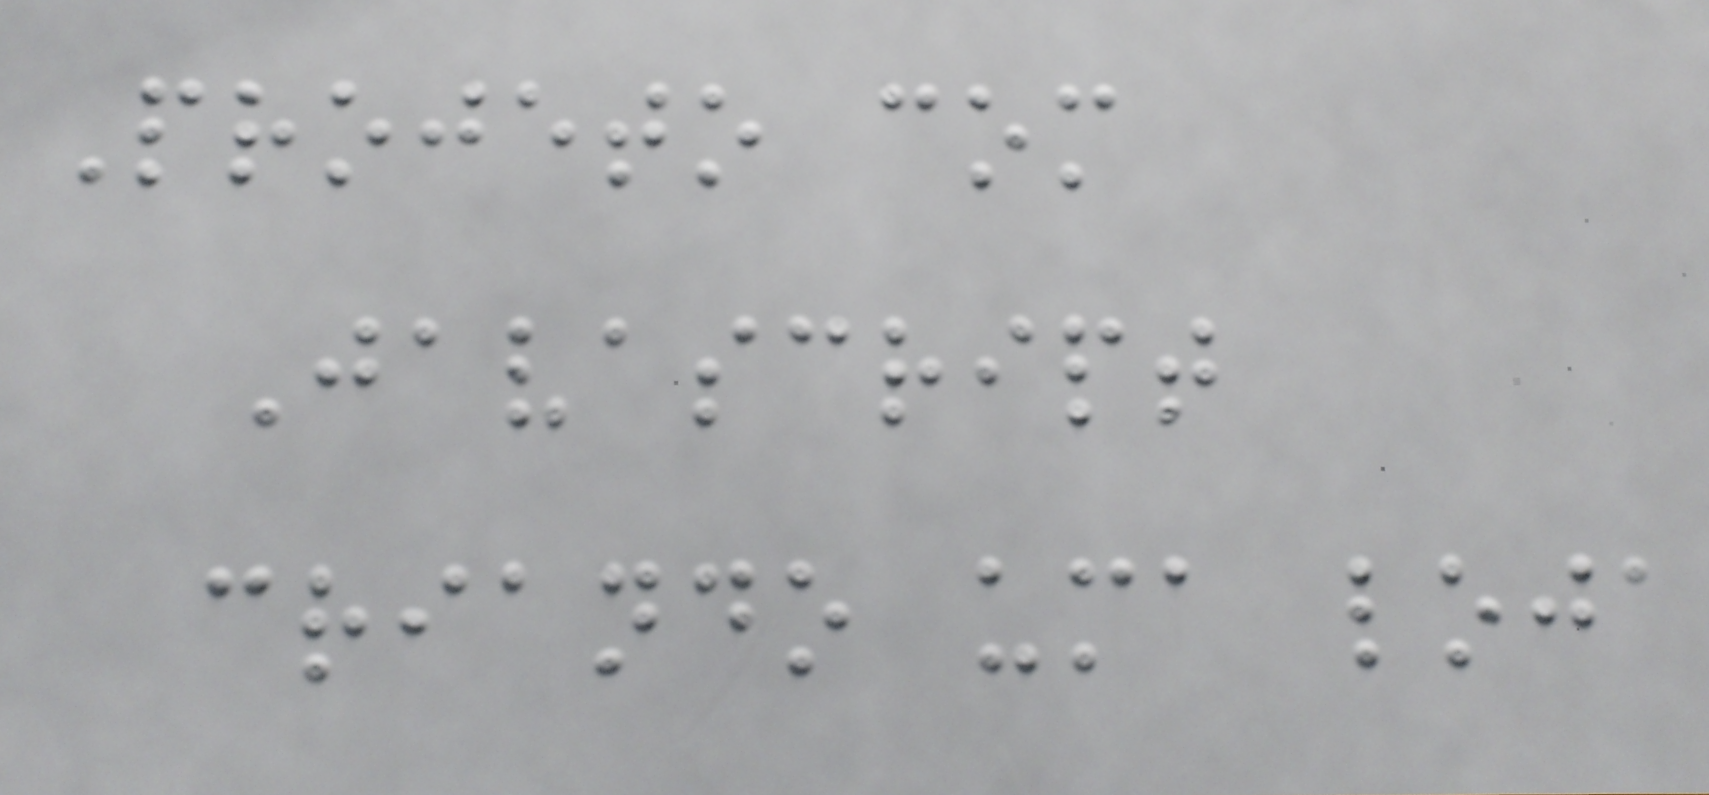Projeto com
Javascript
criando uma loja
